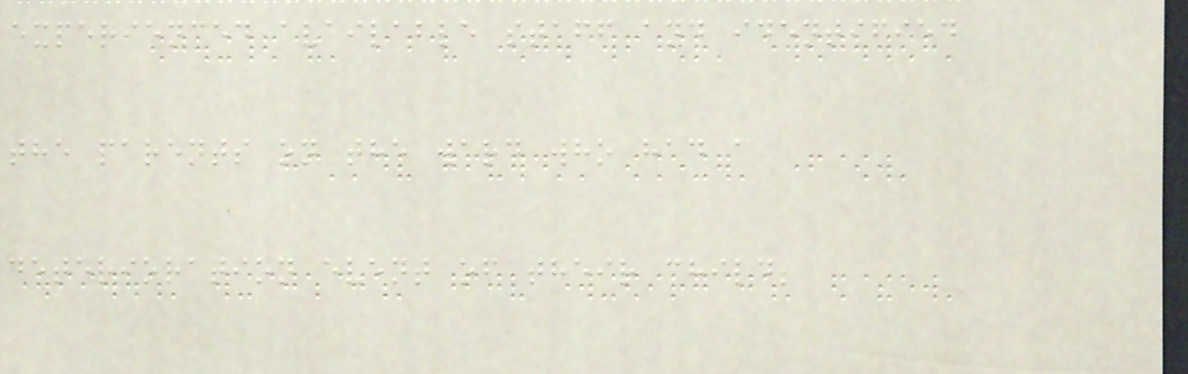experienced available staff and identified
the parents on the ward who had a
deterioration event of their child;
